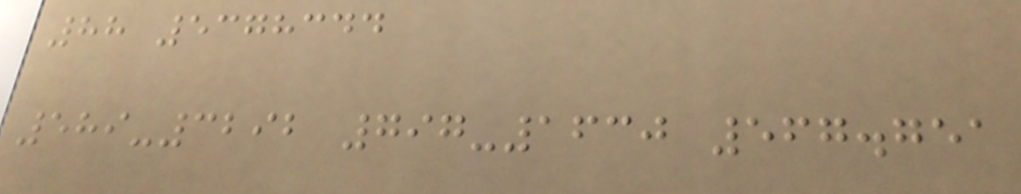88 5378344
589-3292 797-1630 567.751
